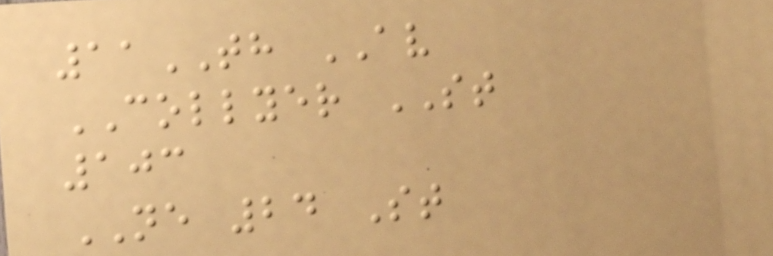11TH AV
COLLYER ST
103
NE 24 St
